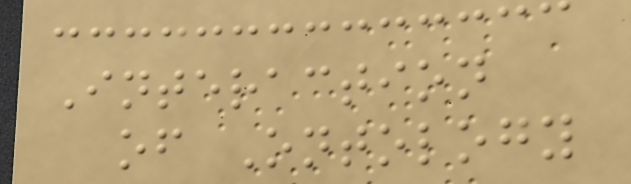Interaction
of Ontology
